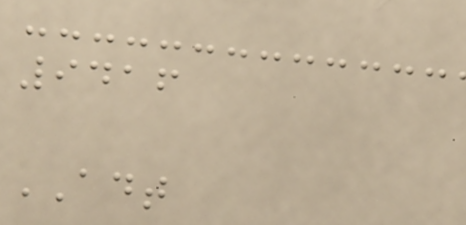9416
ADT
